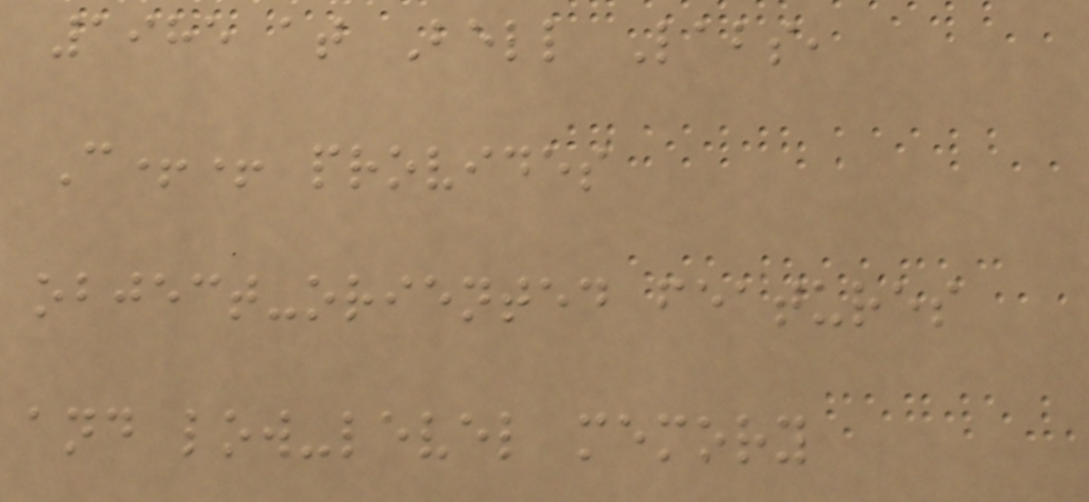1985 at Bell Labs,
C++ provides
object-oriented features
and low-level memory
